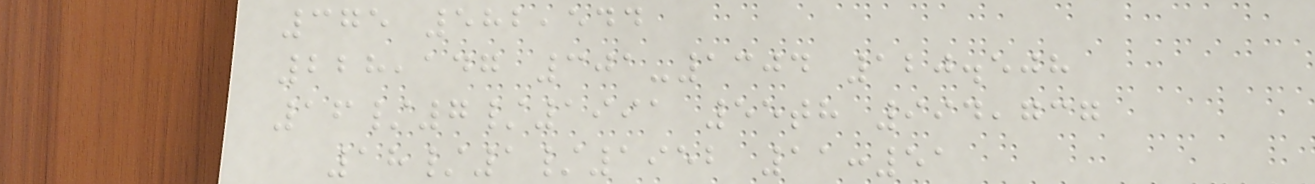375 582,544
228,147 301-1304 120.508
16/7/1991 55th 994,737
18/1/1952 11:51
